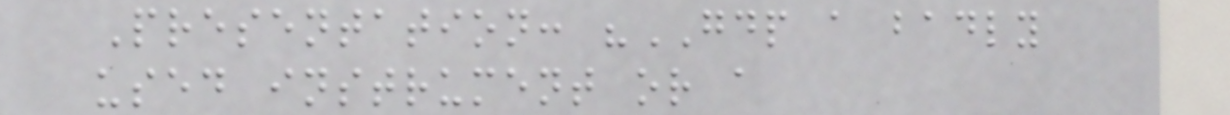Presentation: "GDP a badly
used instrument or a
